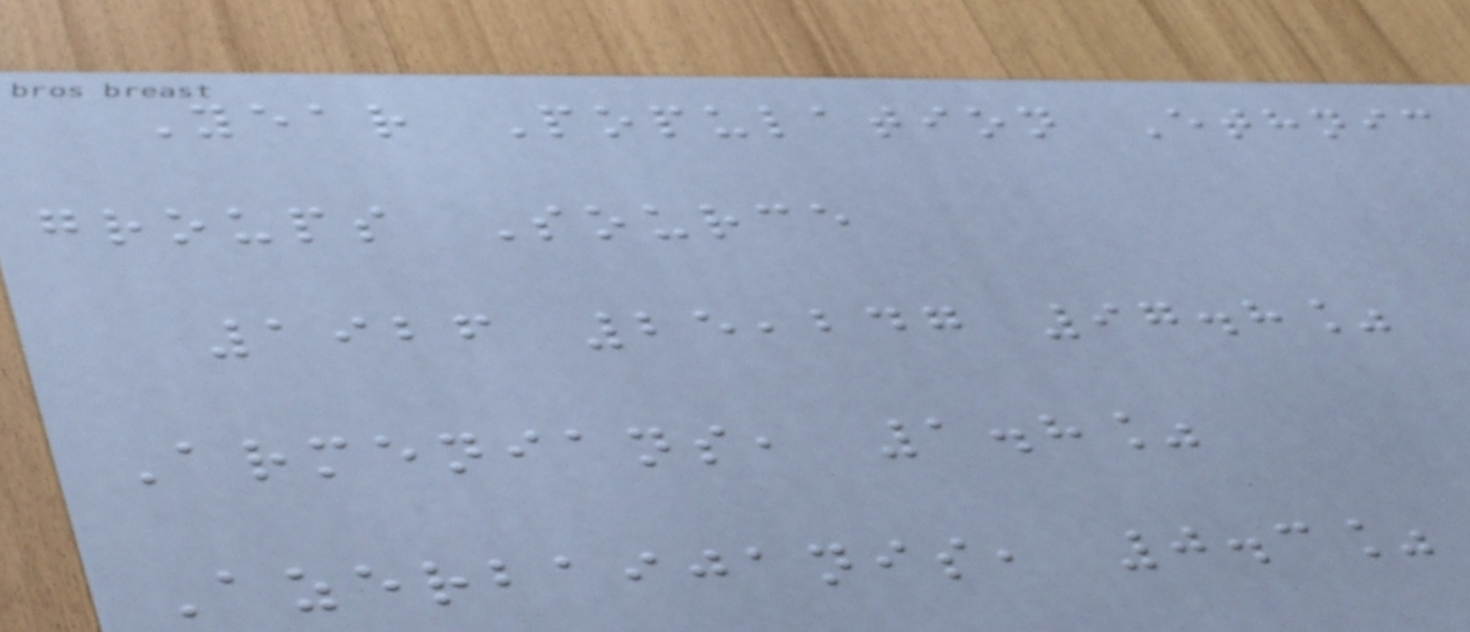Year Population Ethnic
groups Source
1926 25,247 97.8%
Armenians, 1.8%
Azerbaijanis, 0.3%
